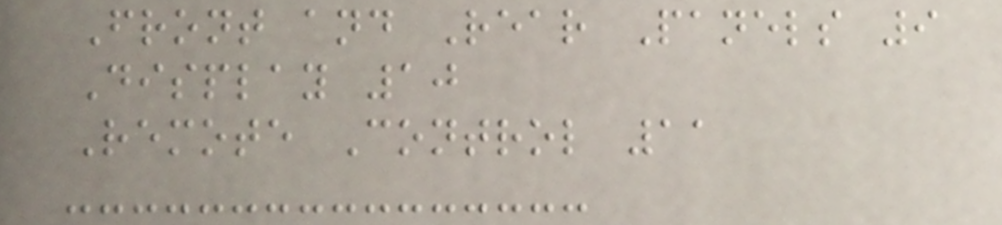Front and Rear Panels 9
Display 10
Remote Control 11
